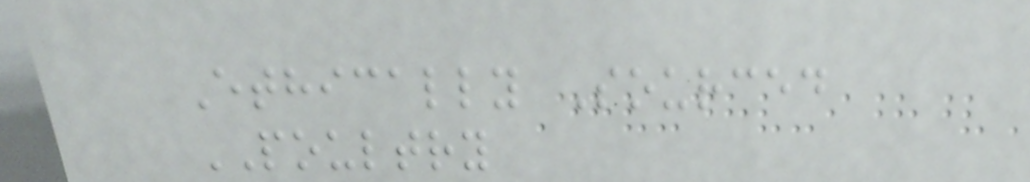Ethically Sourced
POULTRY
